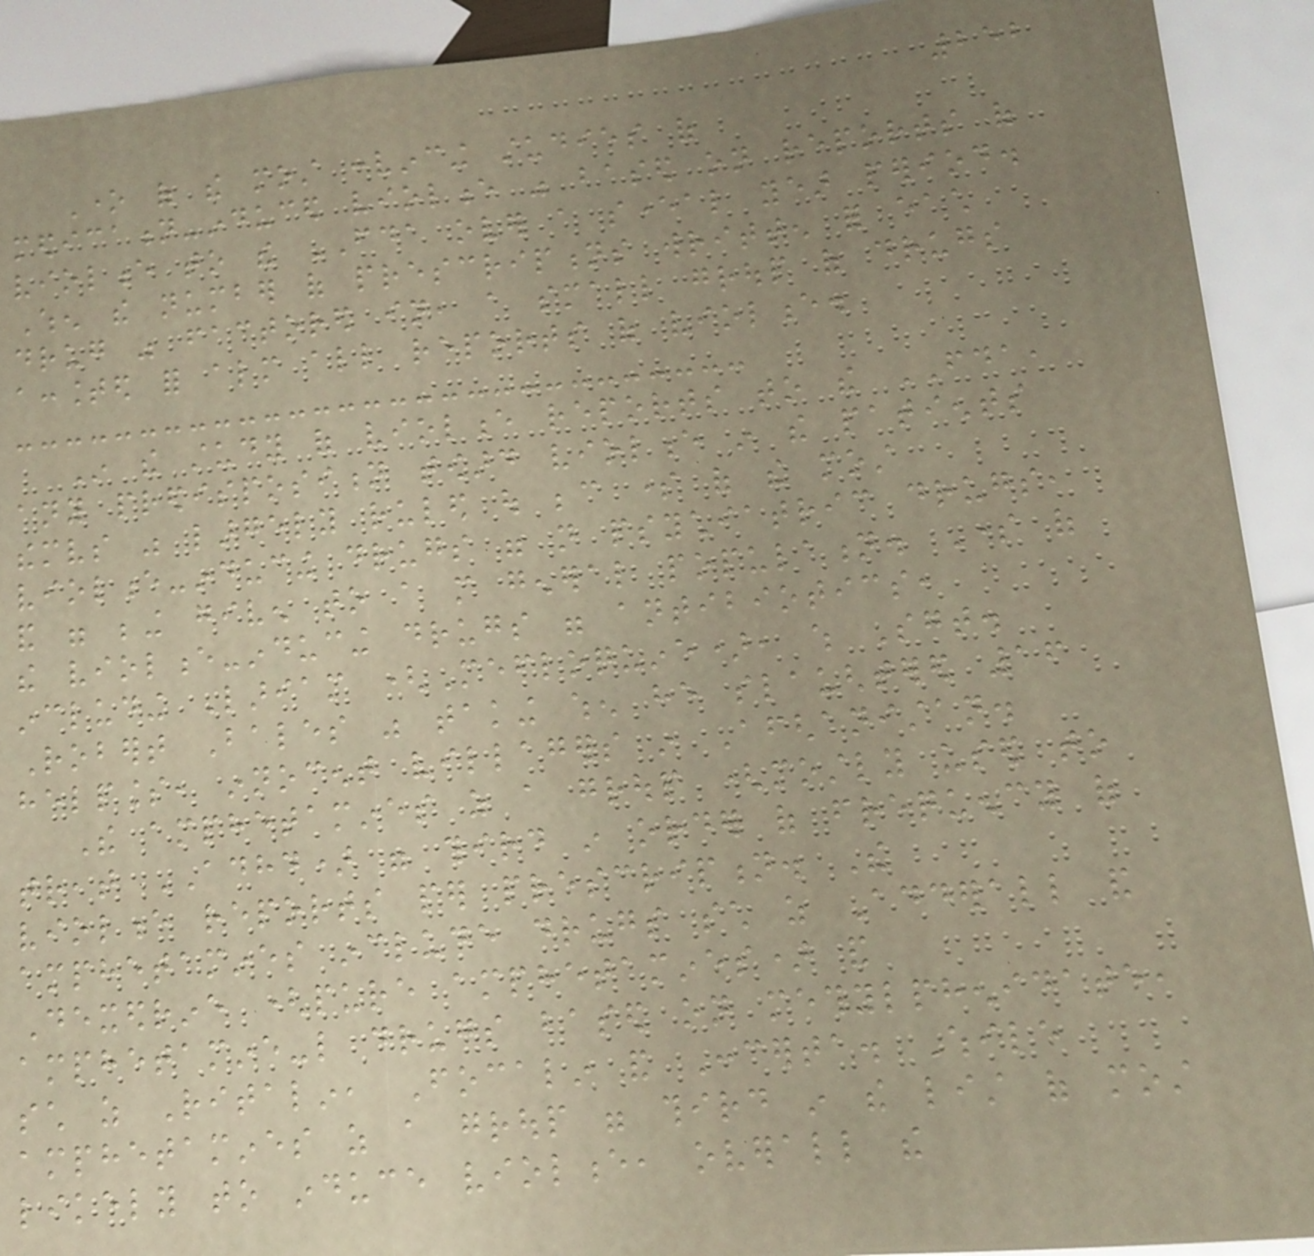252
One of the most convincing studies of
medication-induced violence was based on reports of
violence to the FDA over a several year period.
When the number of prescriptions written for each
drug was factored in, a small group of drugs
accounted for almost all reports of violence.
In the study of violence reports to the FDA,
any predisposition toward violence in the patients
themselves was largely ruled out because some of the most
violence-inducing drugs were not psychiatric drugs,
and were being given to a more general population. Some of
the violence-inducing drugs were antibiotics,
including Lariam (Mefloquine), which Sgt.
Robert Bales was taking when he slaughtered 16
helpless, innocent villagers in Afghanistan.
The amphetamines as a group (mostly used to
treat ADHD) were third in order of frequency of
violence reports per prescription. The
amphetamines include drugs such as Adderall and
Dexedrine (pure amphetamines) and
amphetamine-like drugs based on methylphenidate,
such as Ritalin, Focalin and Concerta. While
amphetamines as a group were third in the list of most
likely to induce violence, overall the
